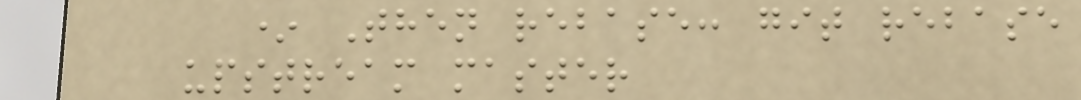* Then rebase: git rebase
upstream master
